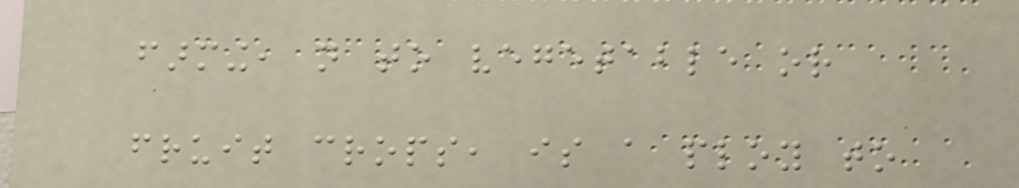farming, not to vegetable or
fruit crops, is a ploy to
